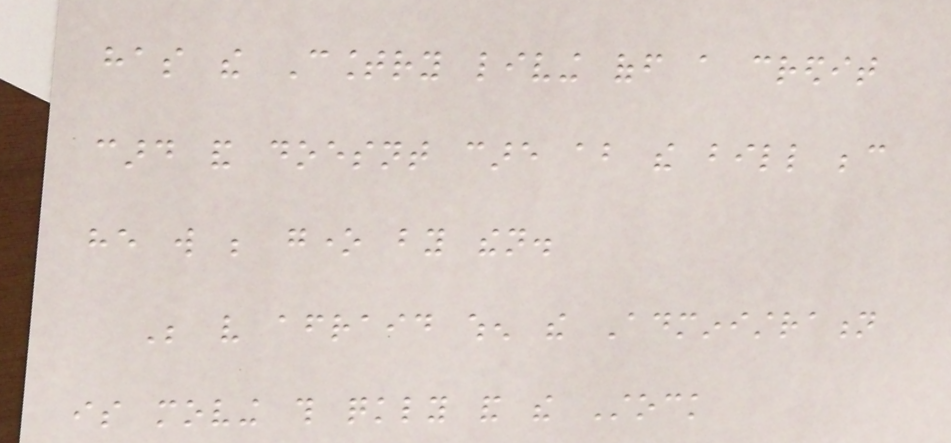has the Country living off a credit
card and doesnt care about the bill because
he will be gone by then.
Be very afraid when the Administration
is moving this quickly and the Stock
